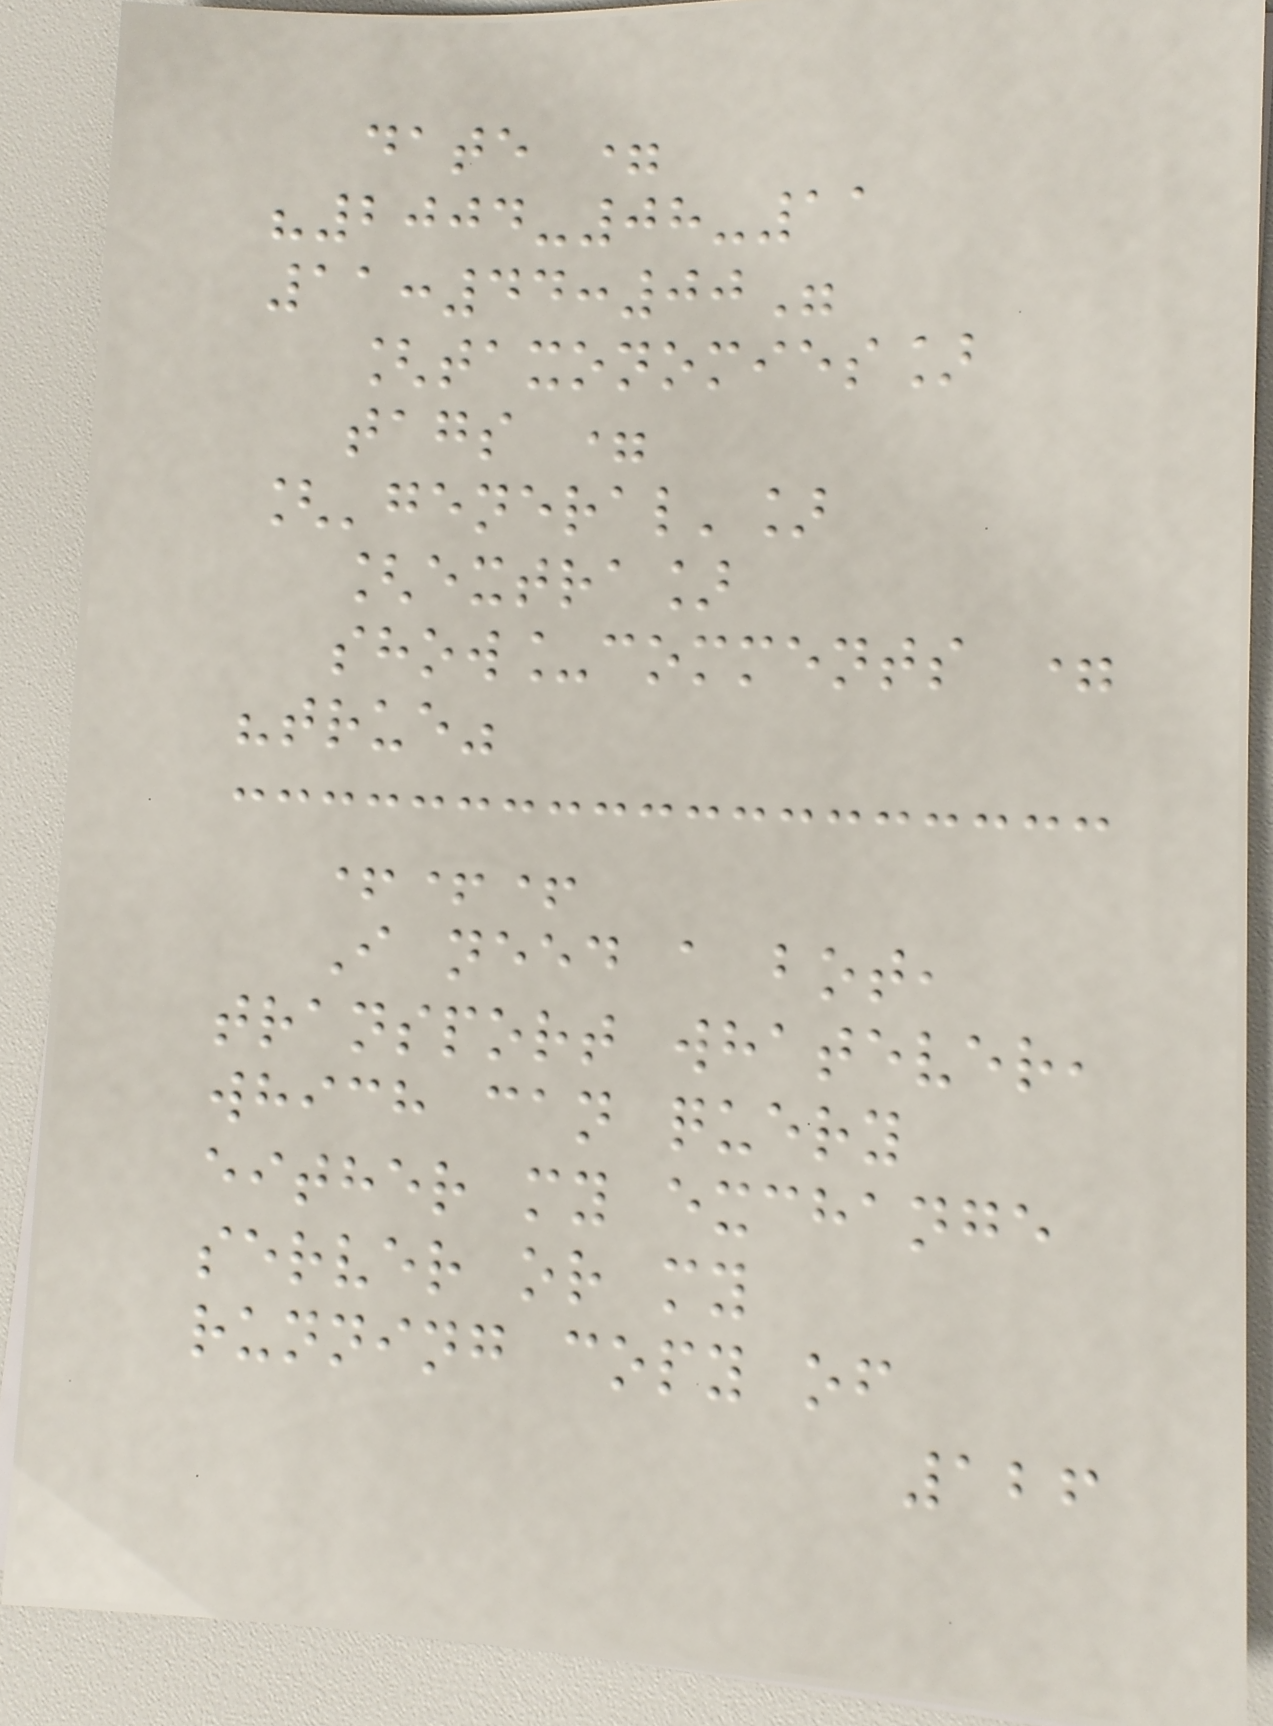date =
"2004-08-11
11:44:00"
[taxonomies]
tags =
['general']
[extra]
show_comments =
"true"
+++
I need a bot,
transport whatever,
which can query
either my exchange
server or my
running copy of
126
